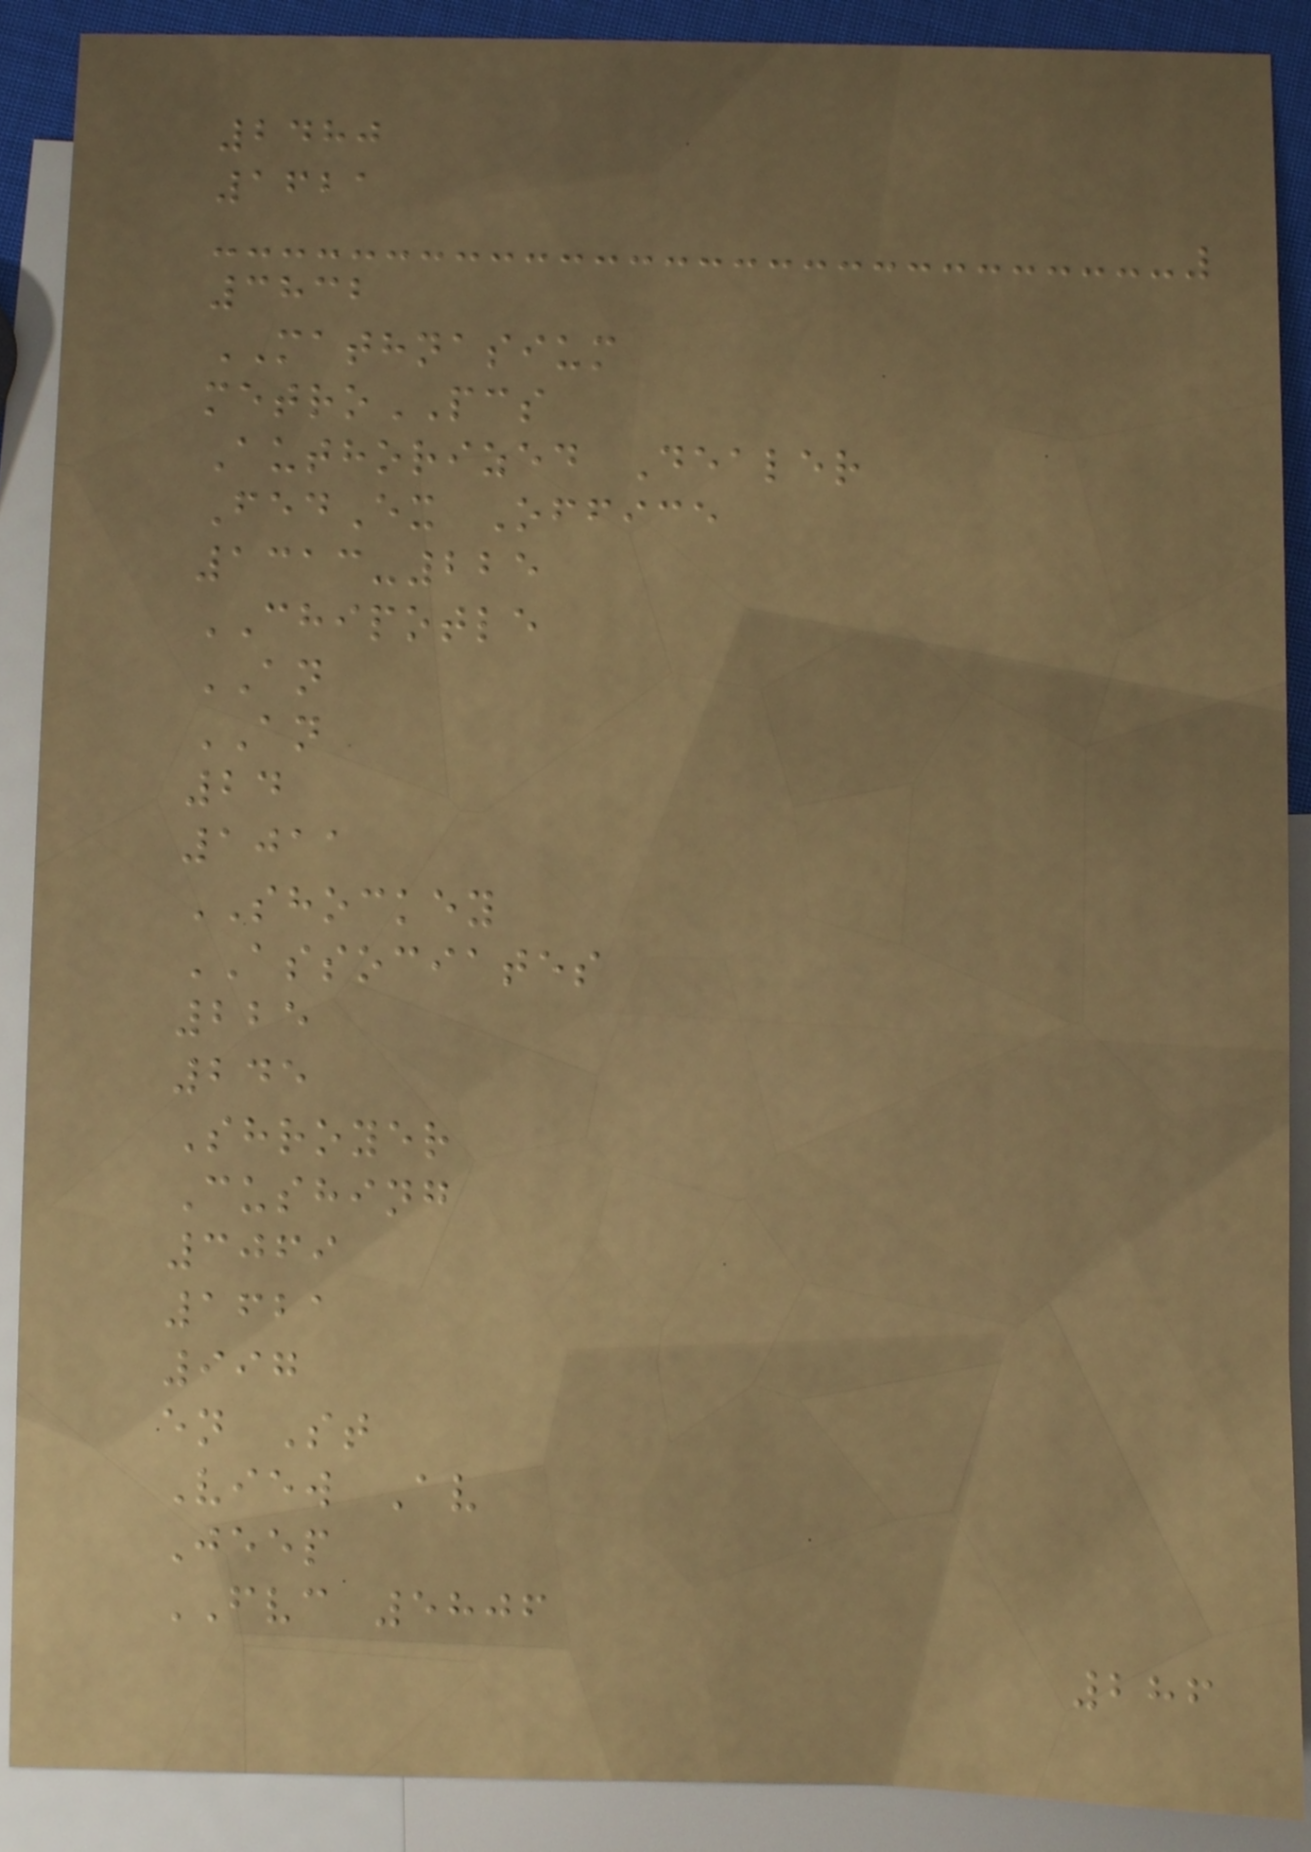2480
1621
3832
MATHNASIUM
metroPCS
Authorized Dealer
FedEx Office
1313-225
CHIPOTLE
AN
AN
24
1011
SHOCKEY
ASSOCIATES
225
245
Shroyer
Cushing
3069
1621
997
en St
View Av
Jeep
FVC 5806
286
